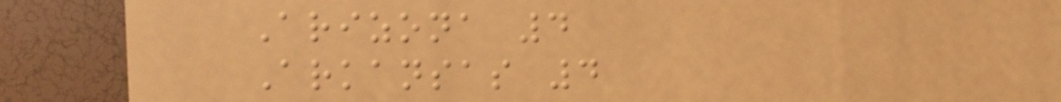Arizona 4
Arkansas 4
